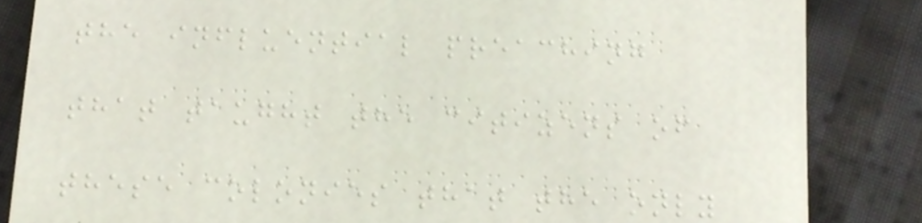the influential preaching
that taught the citizens of
these colonies that the only
